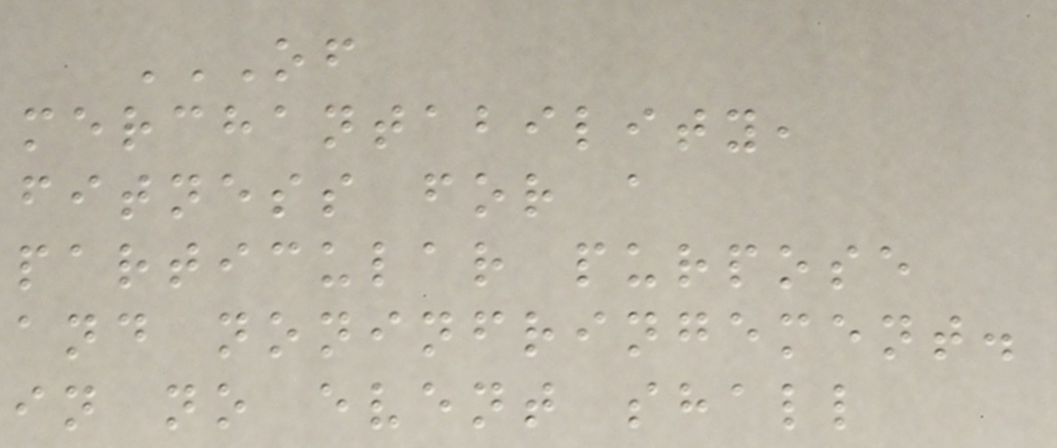OF
MERCHANTABILITY,
FITNESS FOR A
PARTICULAR PURPOSE
AND NONINFRINGEMENT.
IN NO EVENT SHALL
